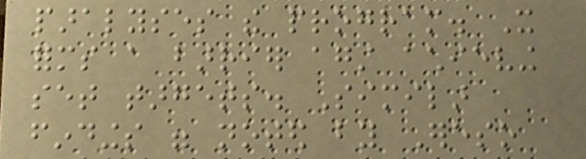paralyses the program. It
forms a barrier against achieving
set targets. Similar
findings were noted by Ereso
